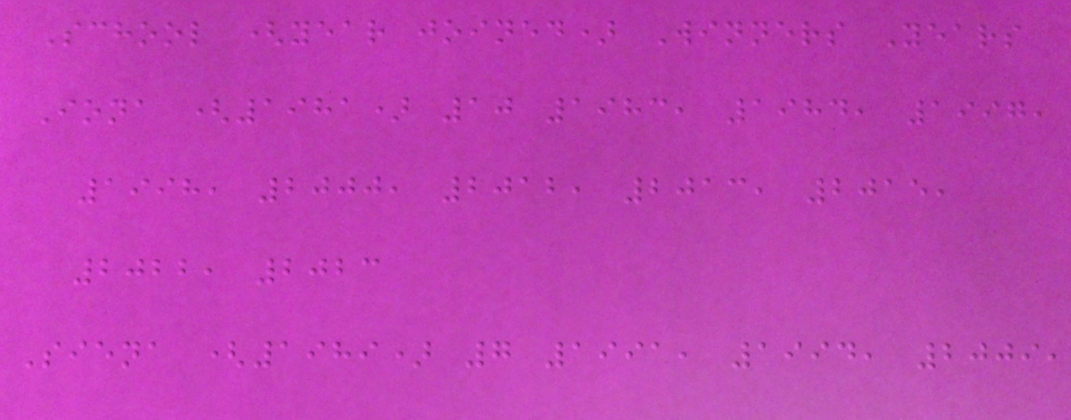School (year joined) Winners Years
Iona (1981) 10 1983, 1984, 1997,
1998, 2000, 2012, 2013, 2015,
2022, 2023
Siena (1989) 7 1991, 1994, 2009,
